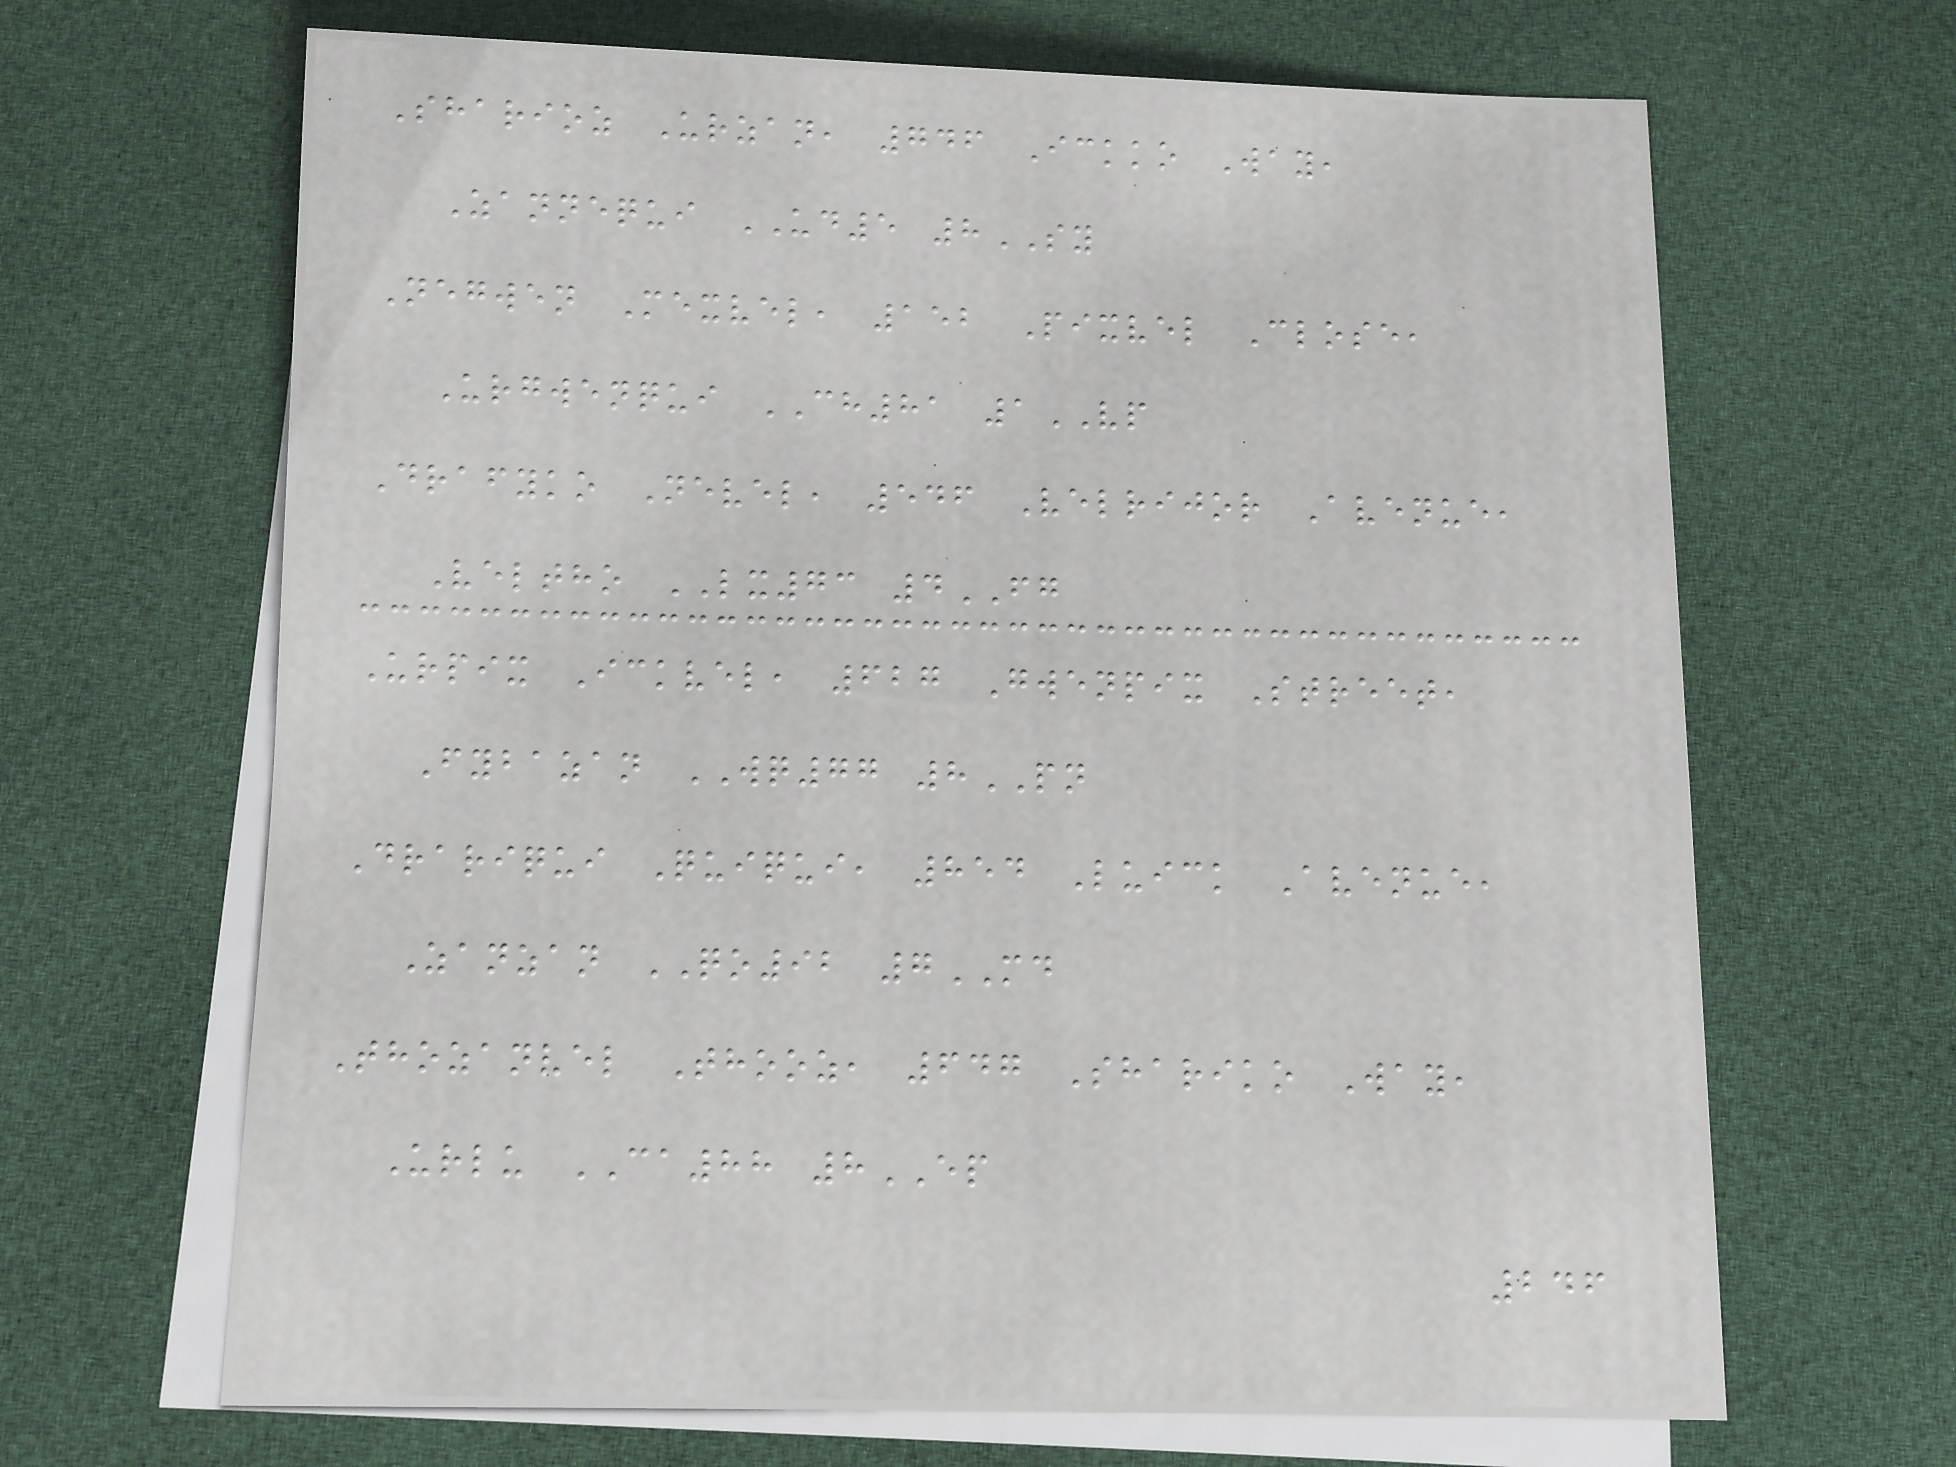Sharioz Urzan, 746 Ickko Way,
Zannequi UD5 8SY
Negwen Mexvel, 152 Pixvel Close,
Urgwenqui CH81 1VP
Drafyko Nevel, 546 Velrijor Avenue,
Veltho LX73 4FG
Urpix Ickvel, 627 Gwenpix Street,
Fybazan WQ77 8PN
Drariqui Quiqui, 854 Luick Avenue,
Zanzan QO92 7MD
Thozanvel Thooz, 647 Shariko Way,
Urlu CA88 8EP
246
